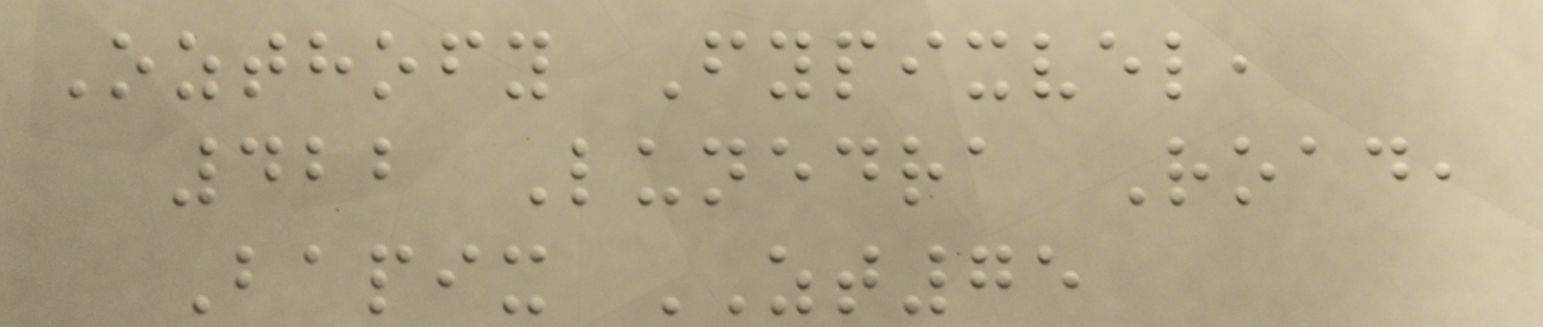Ozthofy Fypixvel,
422 Lunedra Road,
Bapix ZT75
